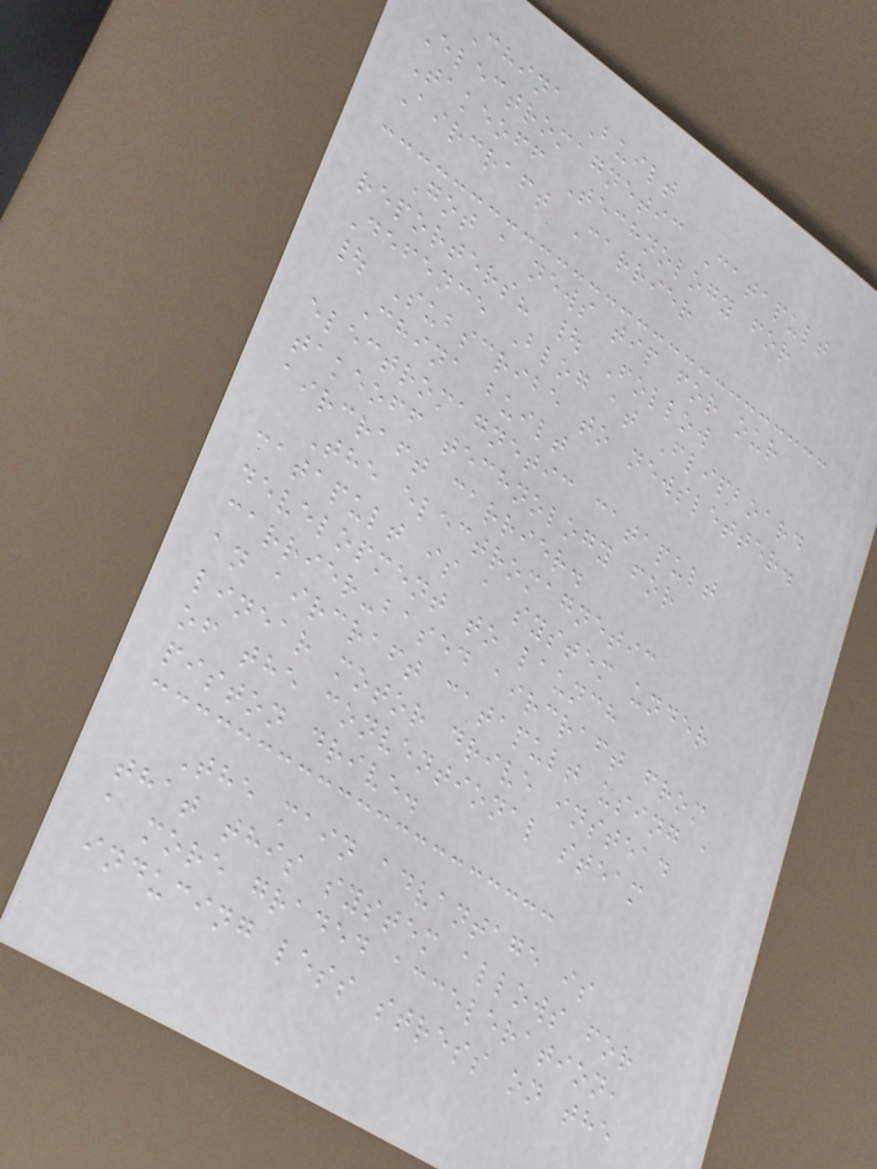China Built
Electromagnetic Catapult
Takeoff Technology for
Aircraft Carrier
Got a news tip for our
reporters? | Follow
Defence Blog at Flipboard
| Subscribe to newsletter.
China built
electromagnetic catapult
takeoff technology for
aircraft carrier.
The electromagnetic
catapult is a system under
development to launch
carrier-based aircraft from
an aircraft catapult using a
linear motor drive instead
of the conventional steam
piston drive.
The main advantage is
that this system allows for
a more graded acceleration,
inducing less stress on the
